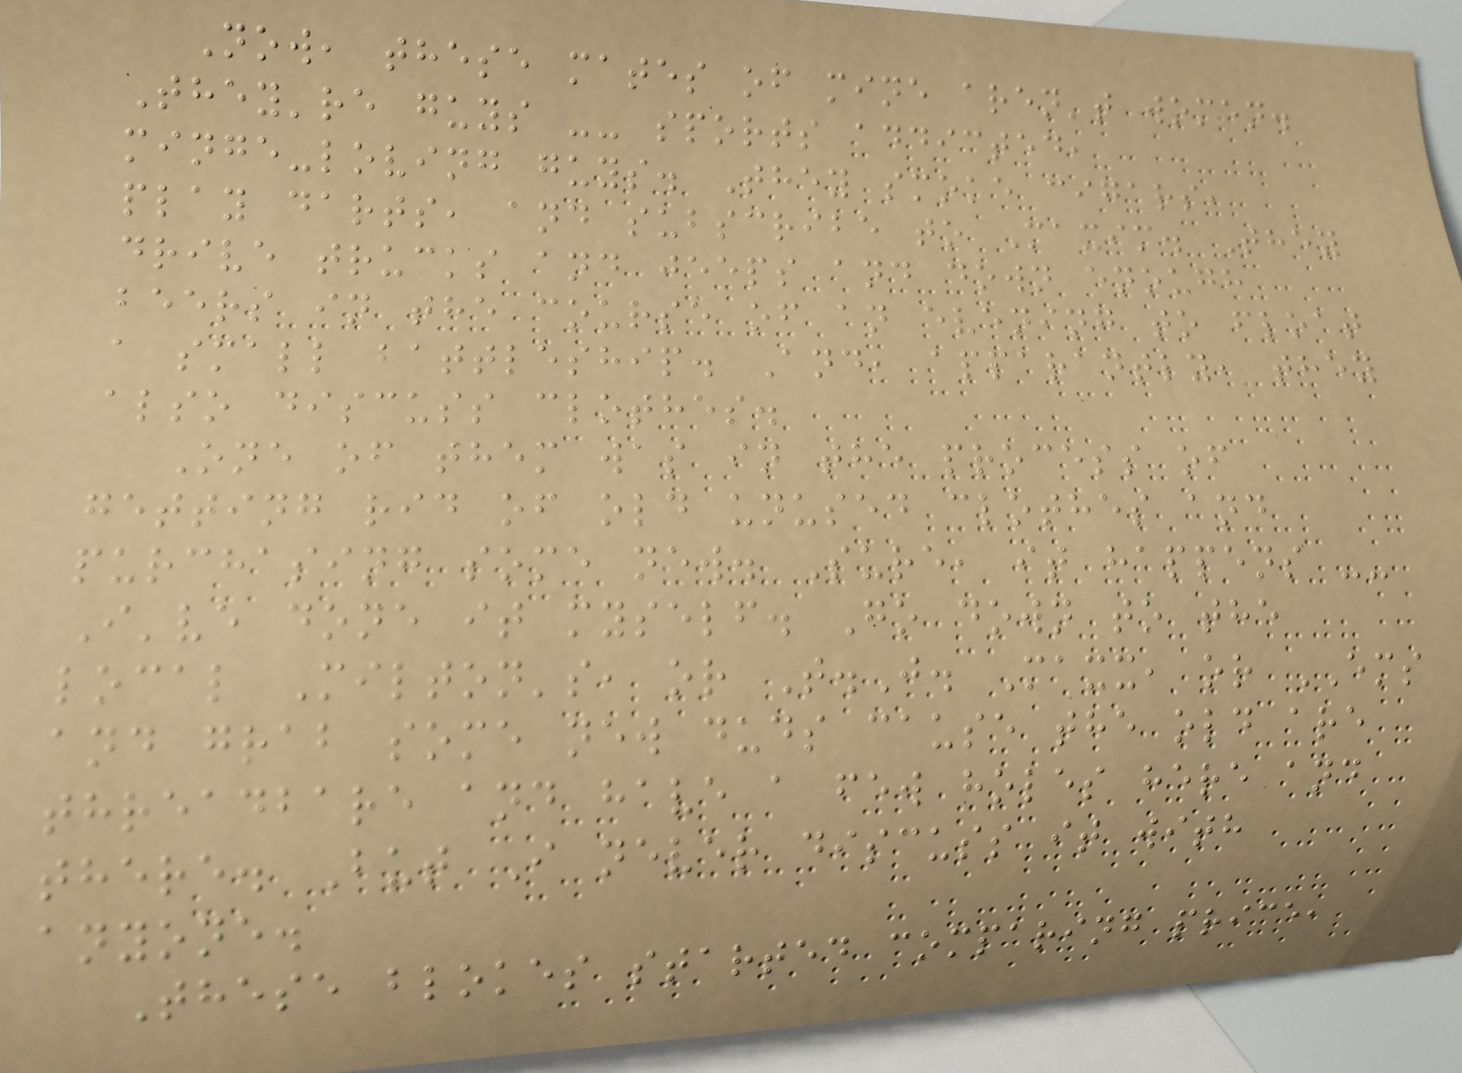Now, these mates of mine aren't women.
They're guys -- sports addicted,
minge-loving guys. They smoke cigars,
play darts, and subscribe to Maxim. They
drive trucks and jeeps and down enough
beers in the course of an evening to float
a small battleship. And, apparantly, they
also discuss clothes.
One of them was in the process of
getting rid of old unused clothes and
purchasing some new. Sure, it happens --
I've done it myself. Go down to the
local Milton's, or T.J. Maxx, or EMS
and grab some new duds cause the old are
threadbare and have a few holes here and
there. But I never discuss it with
anyone.
These blokes started comparing price,
